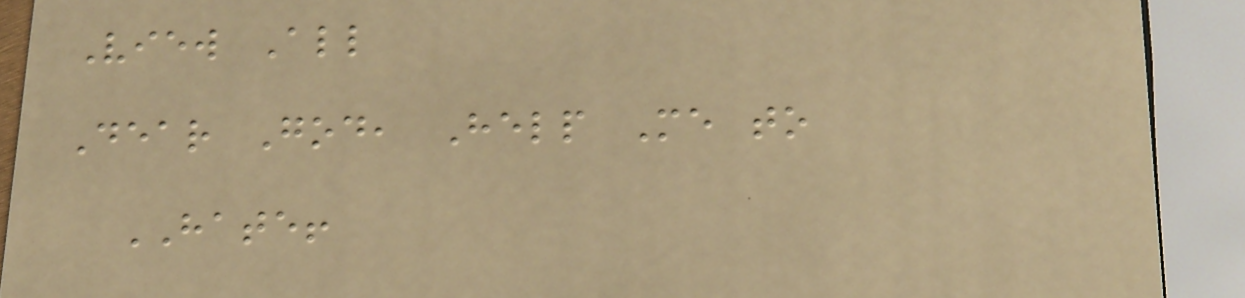View All
Dear God, Help Me to
HATE!
